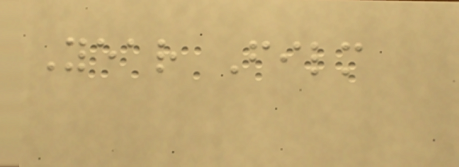Year Film
